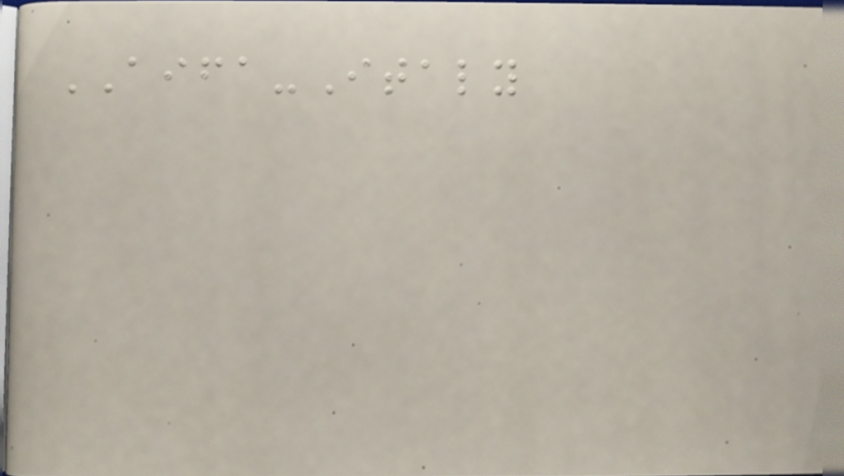AIFA-Italy
